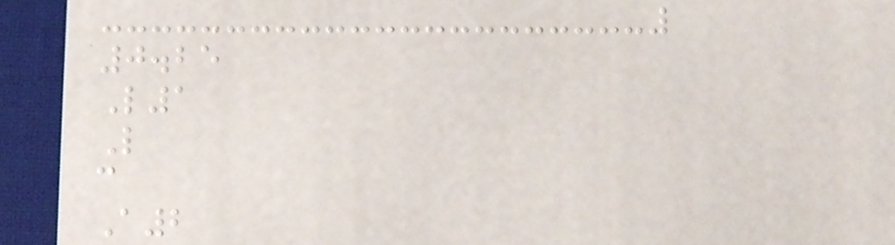0.25
L1
L
c
A2
